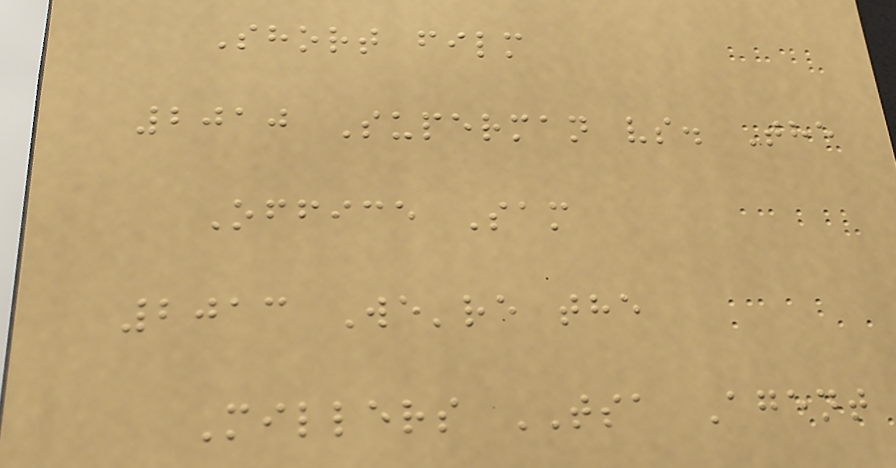Short film
2010 Superman vs. The
Office Sam
2013 We're the
Millers TSA Agent
